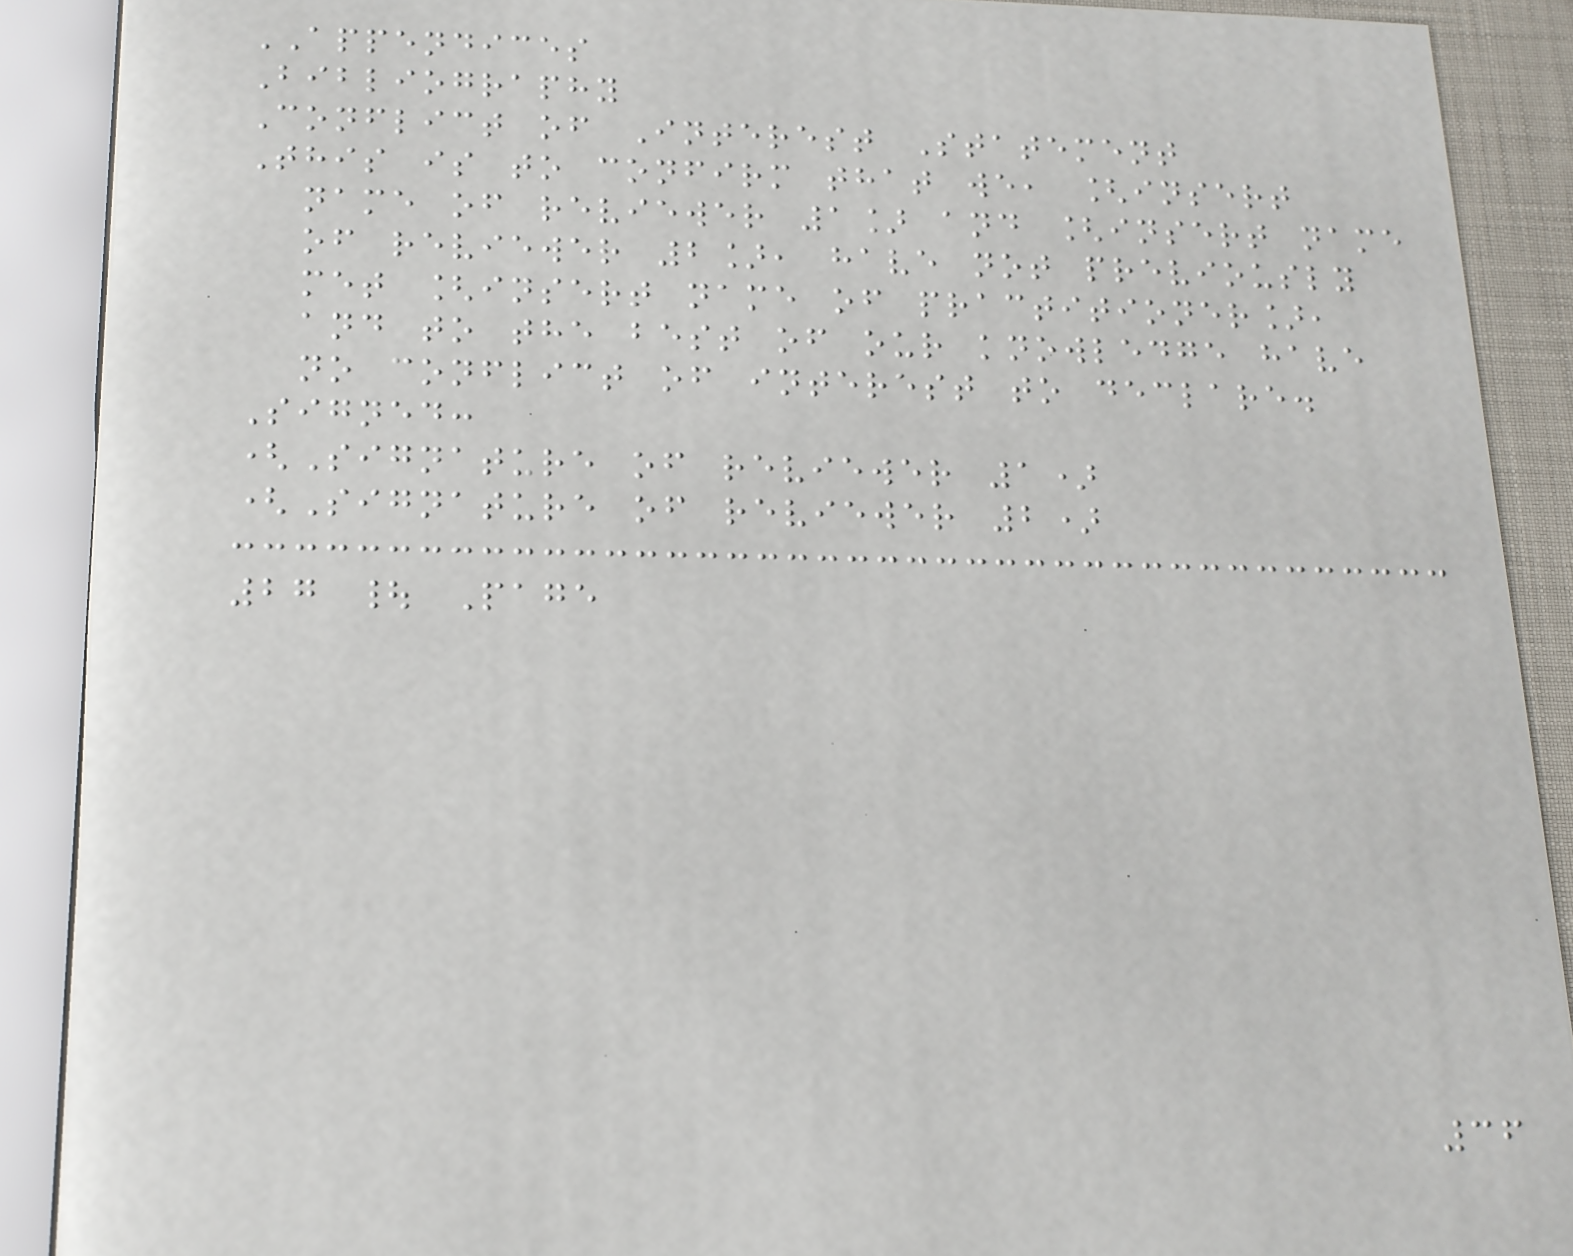APPENDICES
Bibliography
Conflict of Interest Statement
This is to confirm that we, [insert
name of reviewer 1] and [insert name
of reviewer 2], have not previously
met [insert name of practitioner],
and to the best of our knowledge have
no conflict of interest to declare.
Signed:
(Signature of reviewer 1)
(Signature of reviewer 2)
27 | Page
36
